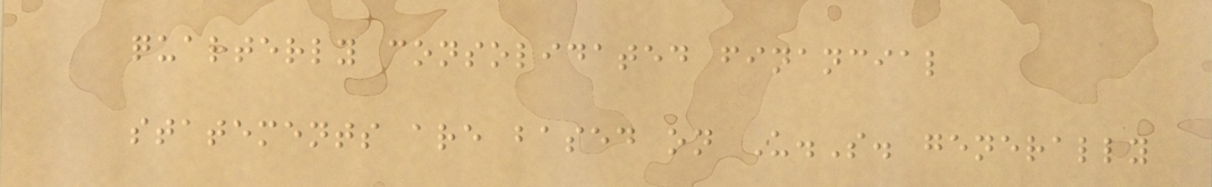quarterly consolidated financial
statements are based on U.S. generally
